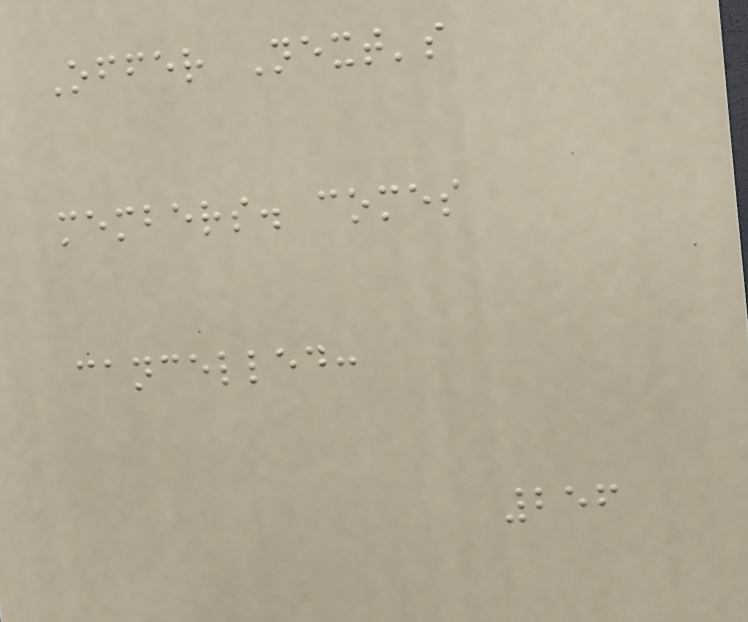Offer Next's
members. comes
cancelled:
256
